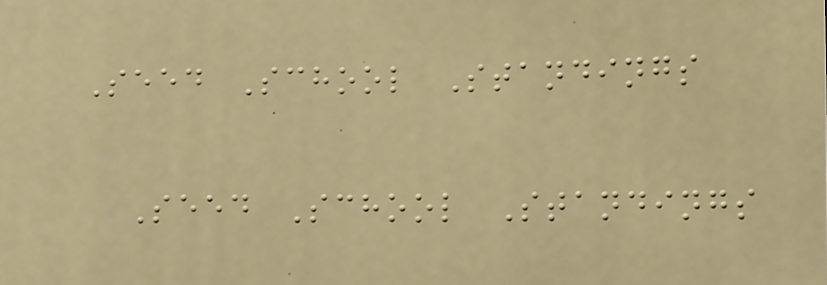Seed School Standings
Seed School Standings
